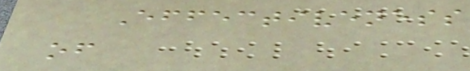Effectiveness
of
